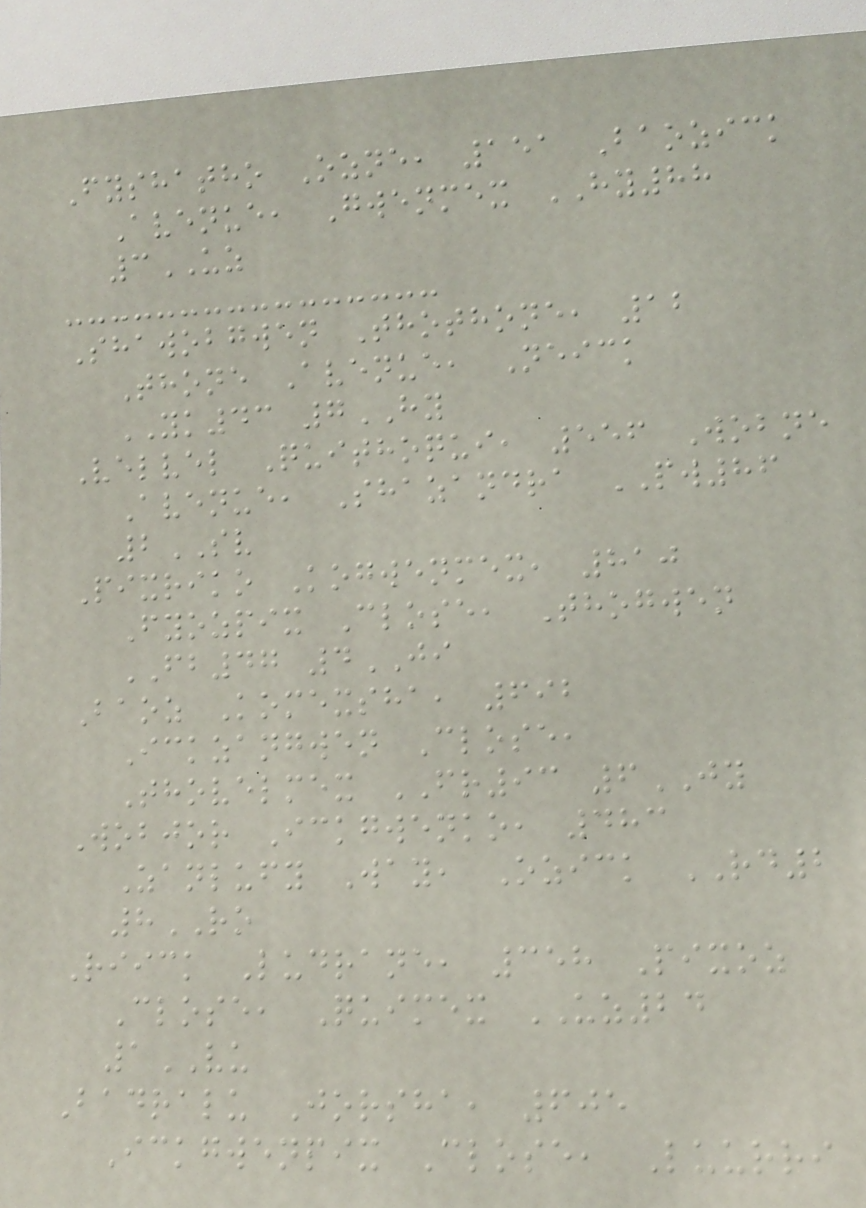Fyshatho Ozne, 151 Baozick
Avenue, Gwenmex HY88
3UZ
Shawobgwen Thothone, 12
Thone Avenue, Neick
YK43 7HY
Velvel Quithoqui, 556 Wobne
Avenue, Shazandra PW86
2SV
Pixriko Kogwenmex, 810
Fyozpix Close, Thogwen
FB47 4JI
Baoz Komexsha, 692
Ickzangwen Close,
Thovelmex FR93 6JY
Wobjor Ickgwenko, 483
Zanlufy Way, Ozick RD2
8RO
Riick Ludrane, 358 Pixoz
Close, Quimex UZ24
1VU
Badralu Jorsha, 605
Ickgwenpix Close, Luurri
